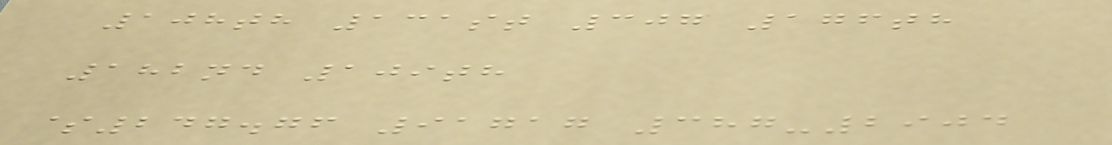108th 131st 307 176th
182nd 109th
$247.76 91717 387-2904
